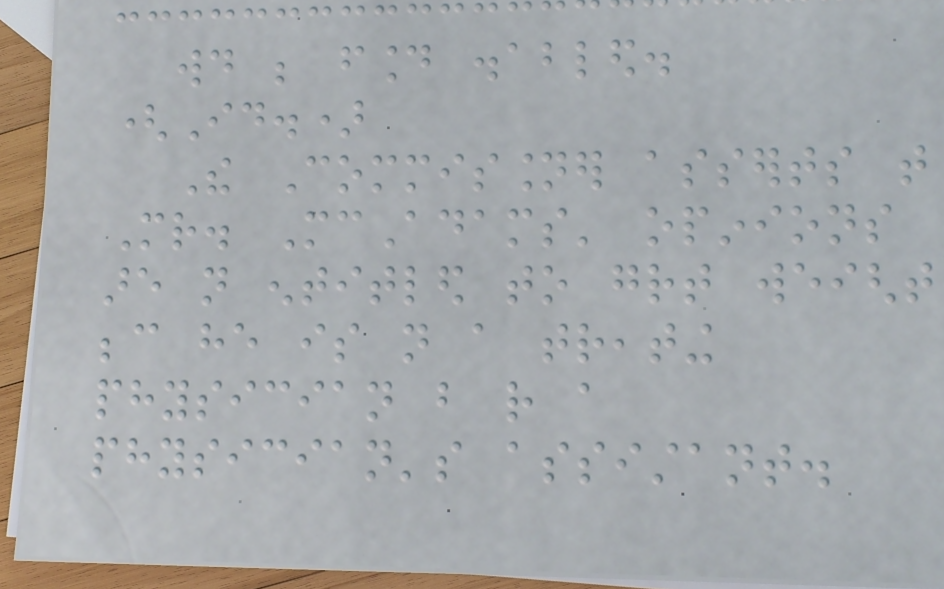would be found disabled.
(Id.)
The Commissioner asserts that
Mr. McAdams' opinions
are not entitled to great weight
because he is not a treating
physician but rather a
physician's assistant.
